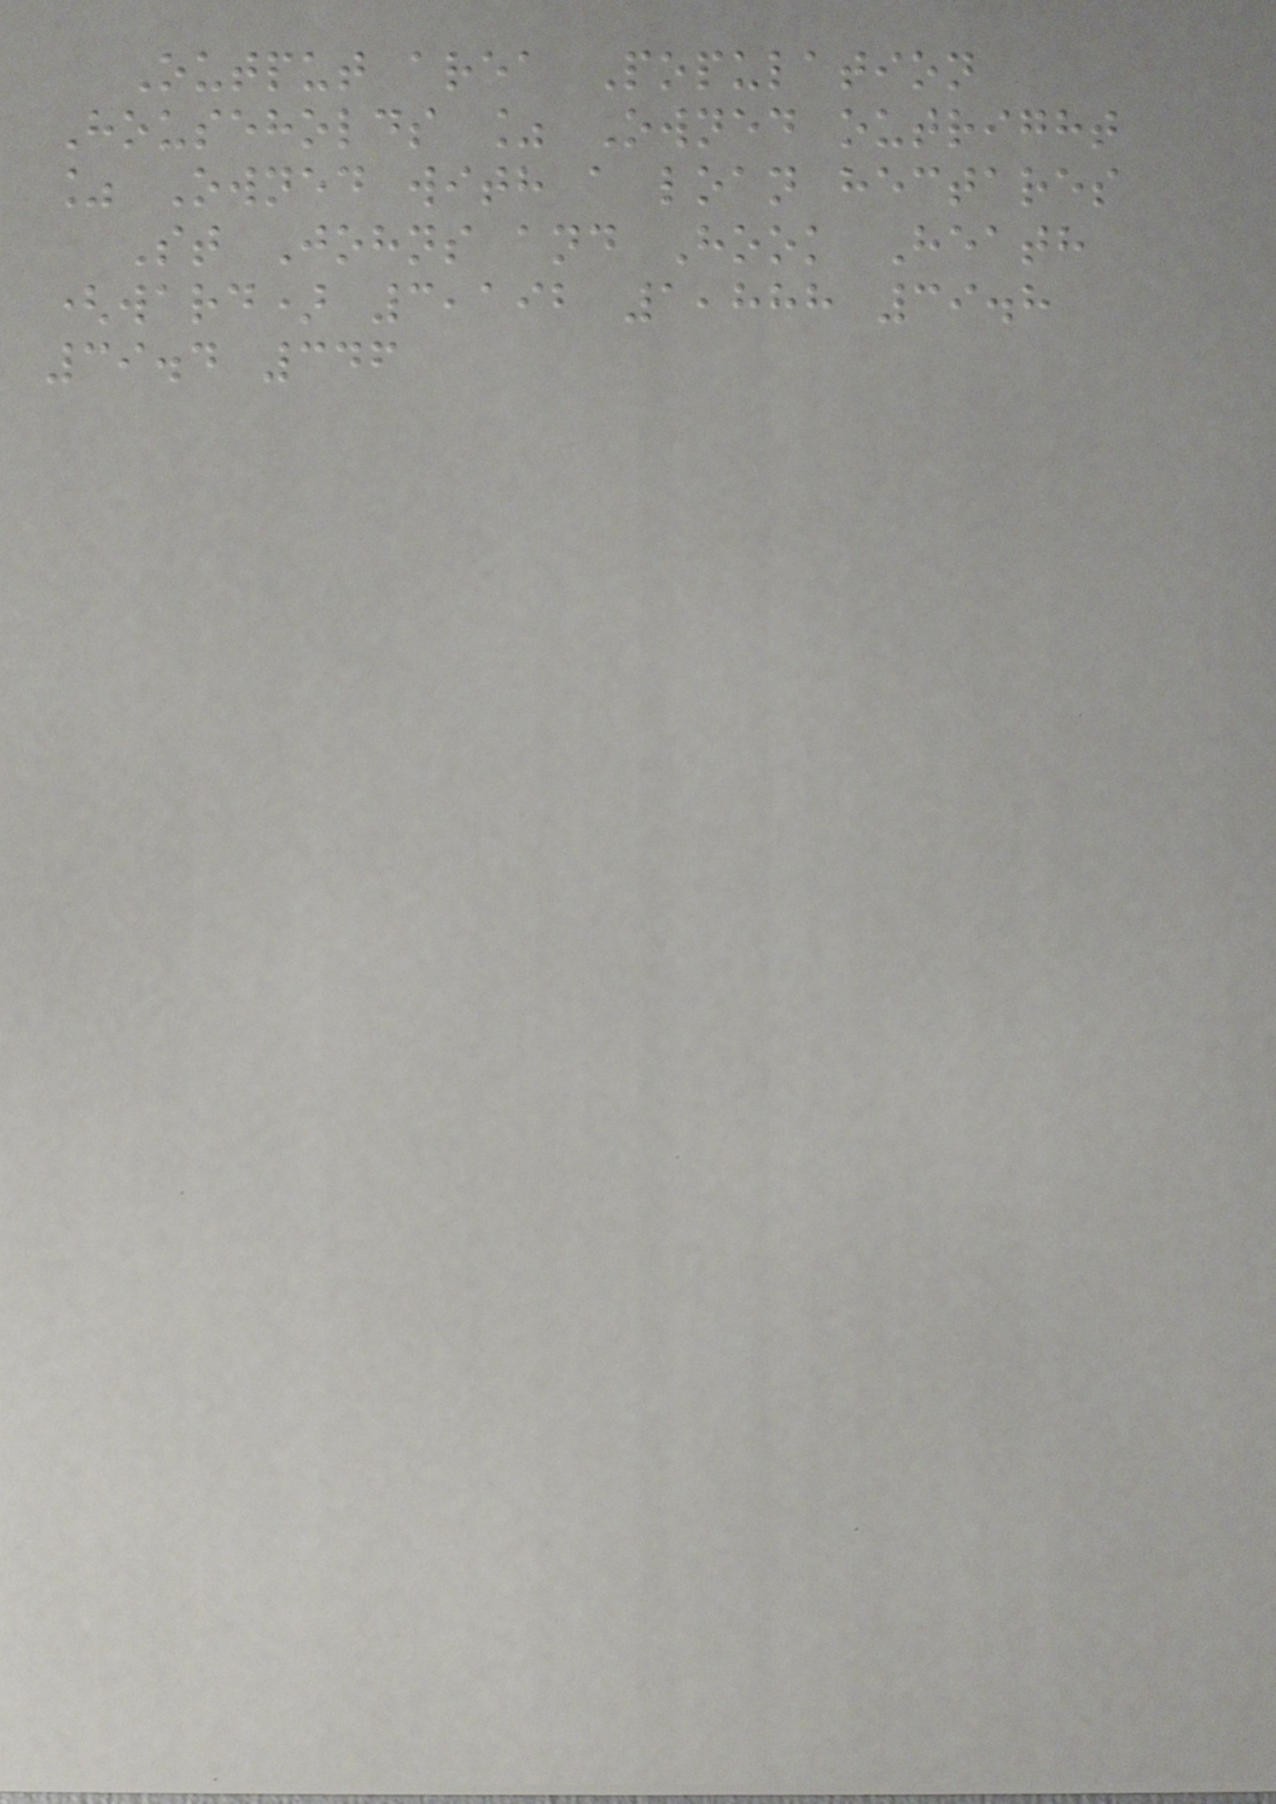Output area Population
Households % Owned outright
% Owned with a loan hectares
St Johns and Hook Heath
(ward) 3,192 1,888 39.8
39.4 346
